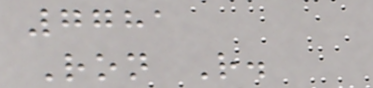7781
Ron R.
